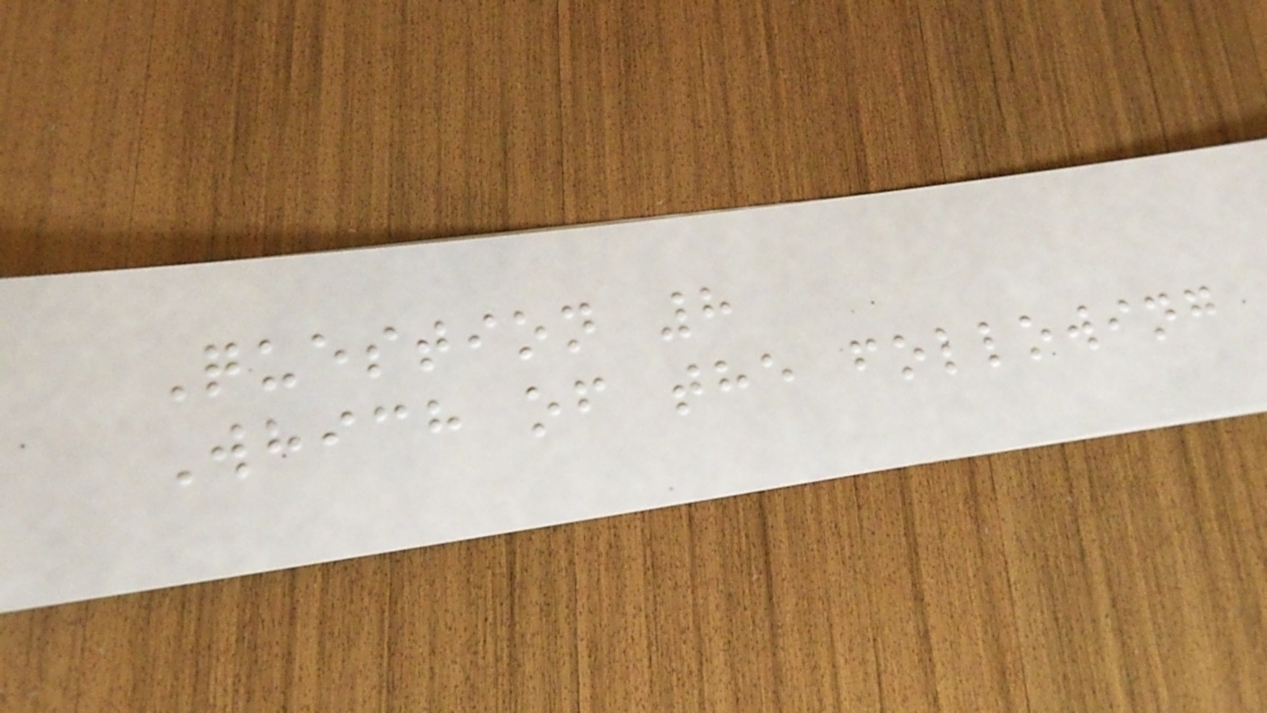Question 8
Which of the following
